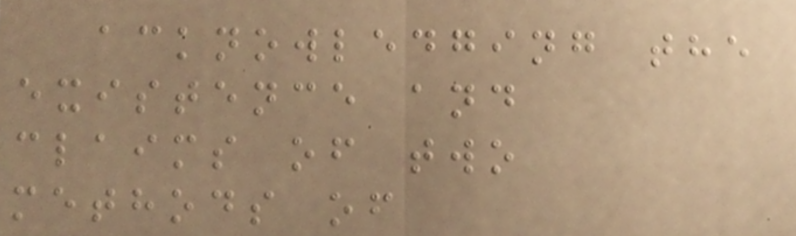acknowledging the
existence and
claims of two
methods of
